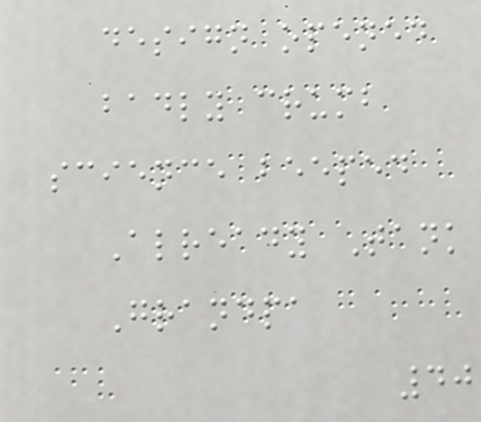design opened
badly crumb
science beeped
Already Tank
Grandpa
40
